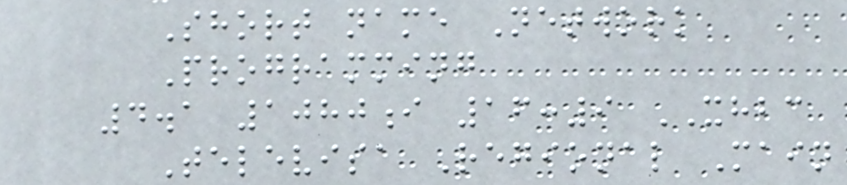Short name Network
Programming
4.1 1080i 16:9 XHBC
Televisa Regional Main
